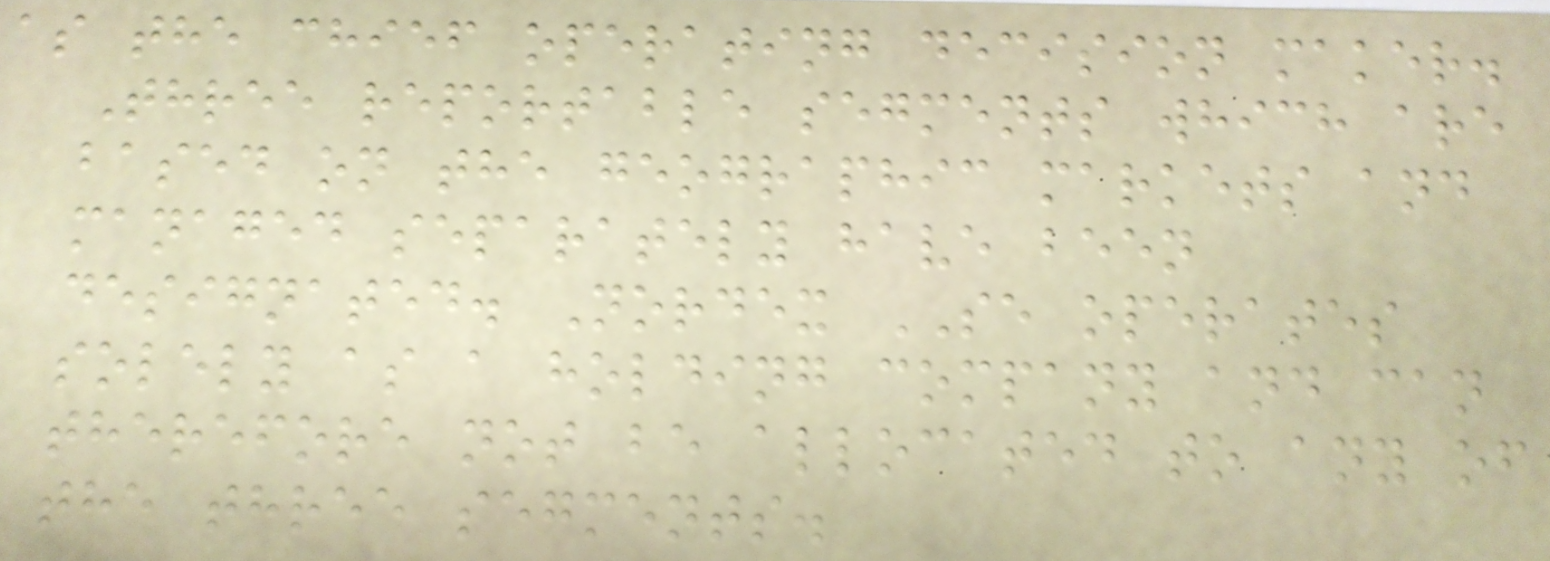as the chief operating decision maker.
Three reportable segments which are
based on the geographic markets and
managed separately have been
designated. Nordex SE operates
solely as a holding company and can
therefore not be allocated to any of
the three segments.
